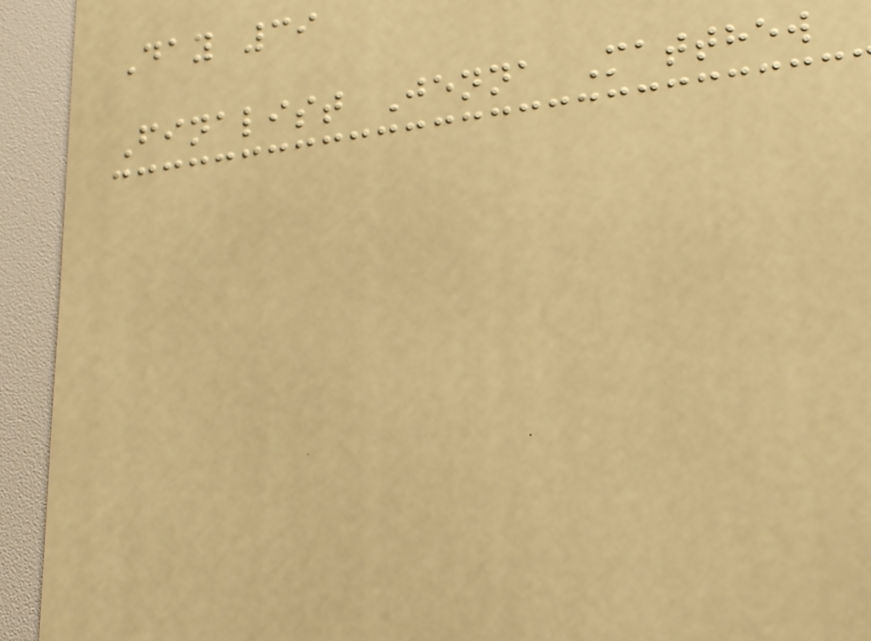Day 39
Finalist Jenna Matthew
